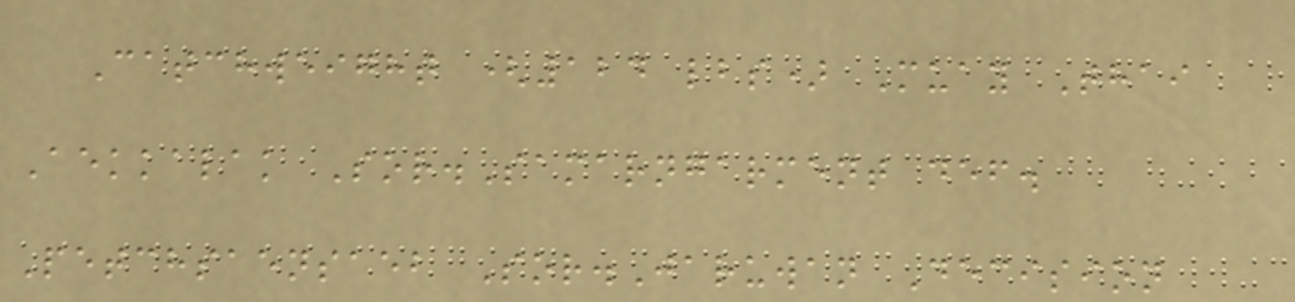Catchweight (124 lbs) Muay Thai
Aekkalak Sor.Samarngarment def.
Petchsaensaeb Sor.Jaruwan Decision
